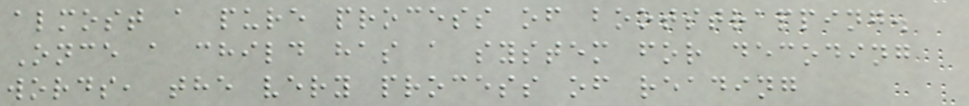almost a pure process of bootstrapping.
Once a child has a system for decoding
words, the very process of reading
